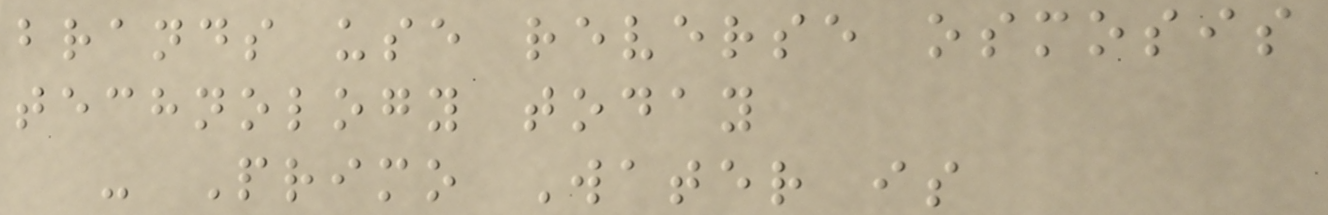brands use reverse osmosis
technology today
- Primo Water is
